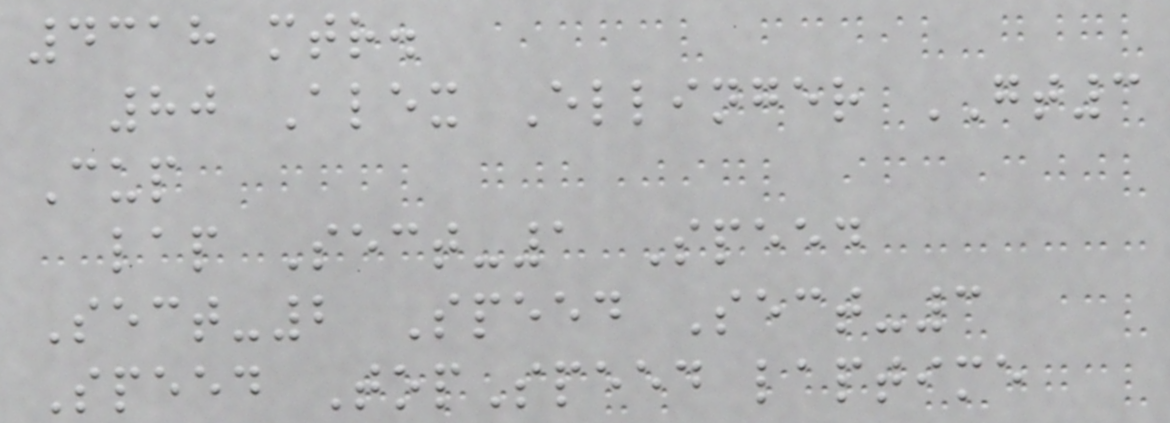4318 mtr.
80 Alex Ellinger GT3
Cup
lap Sect-1 Speed
Sect-2 Speed Sect-3
Speed TopSpeed laptime
